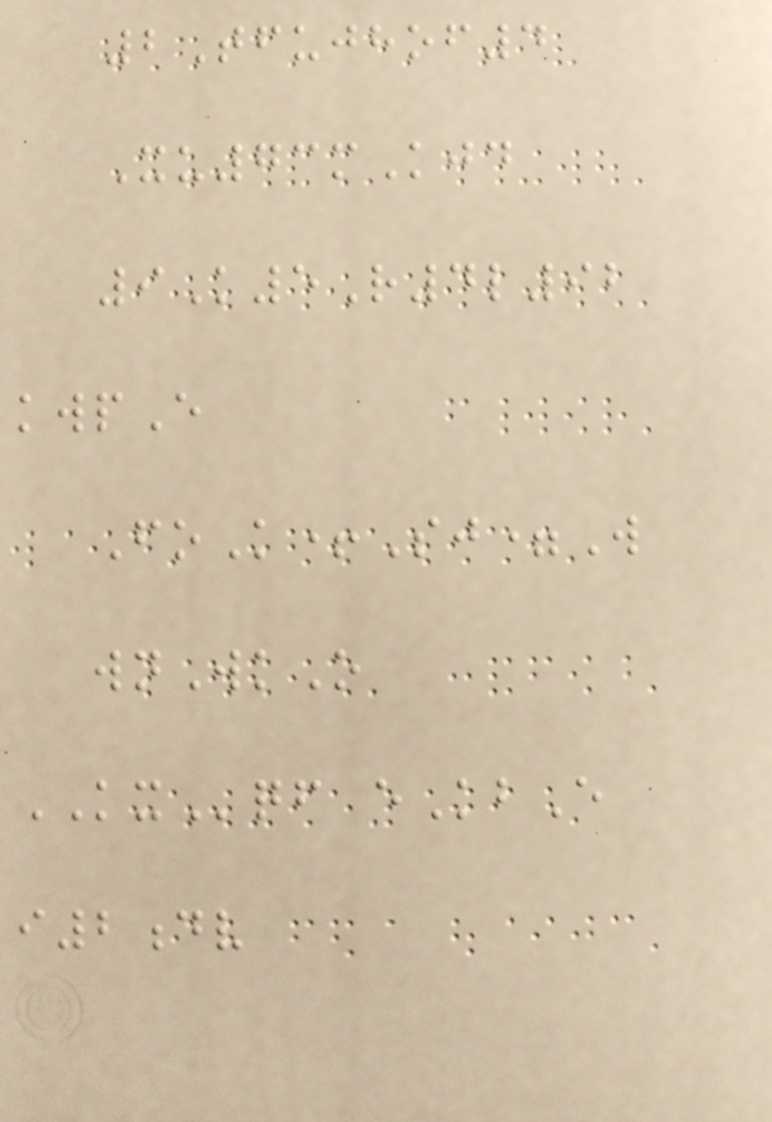2Tfujhof4
Xu73mKjd
9K5R4l92
kwpE
FoK+Sj=W
wnWkO
KXqf eKbE
i2dv
